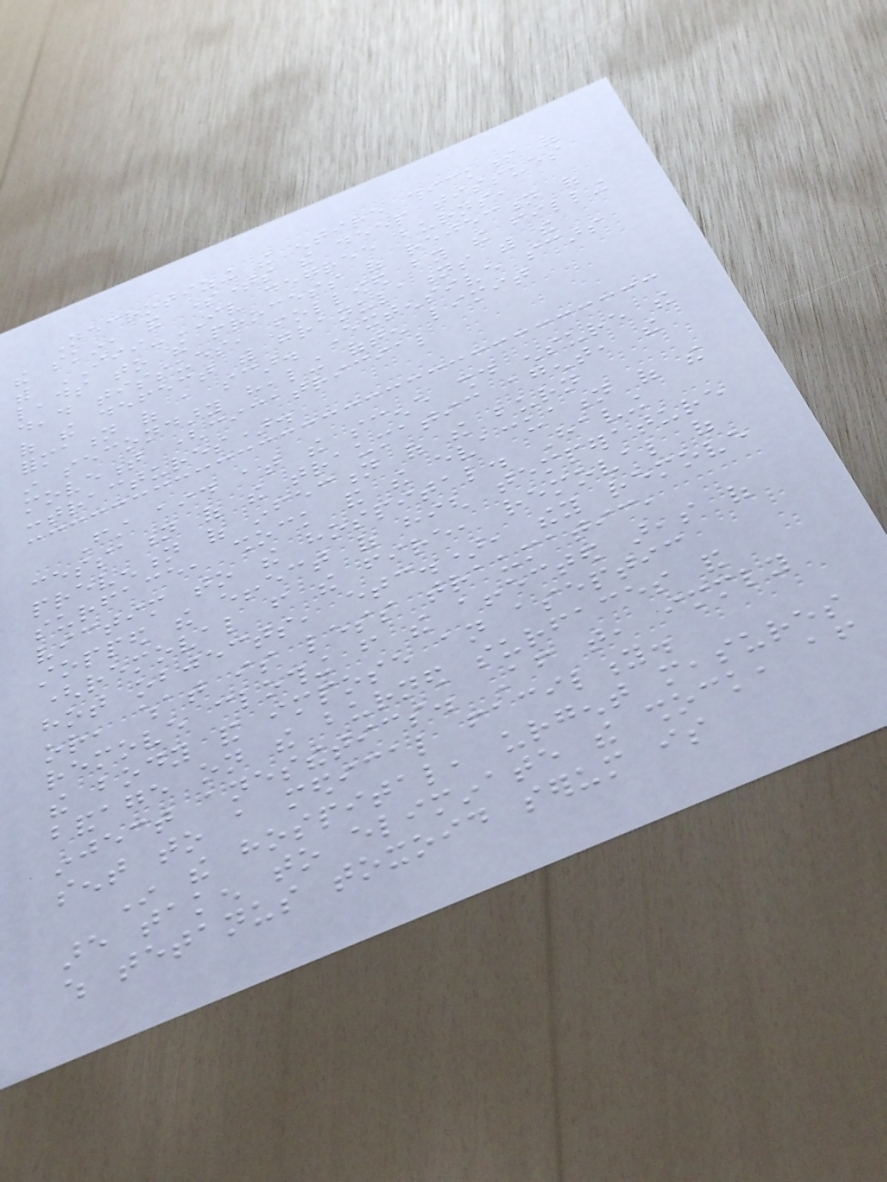Necrotizing the entire thickness of
the skin, and sometimes the deep tissues
with III-IV degree burns,
leads to the process of rejection of
dead tissues, followed by the filling
of the defect with granulations with the
formation of a scar. Extensive scars
in secondary healing often limit
movement (cicatricial
contractures).
First aid at the scene should ensure the
cessation of the traumatic agent, the
prevention of infection of the burn
surface, shock and the evacuation of the
victim to the hospital. Having
stopped the effect of high temperature
(removal from the fire, removal of
hot objects, etc.), they remove
or, what is less traumatic,
remove clothing from the affected areas of
the body and impose an aseptic
bandage on the burned surfaces and
inject anesthetics. After that, immediately
sent to a medical facility.
In the hospital, urgent measures
are taken to eliminate the shock, after
which tetanus toxoid serum is
